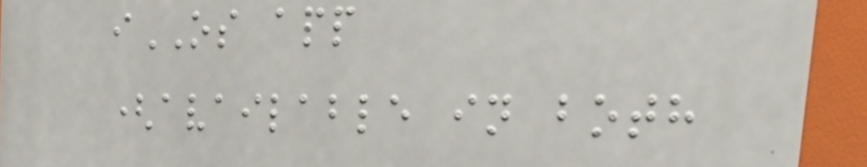iOS app
(available in both
